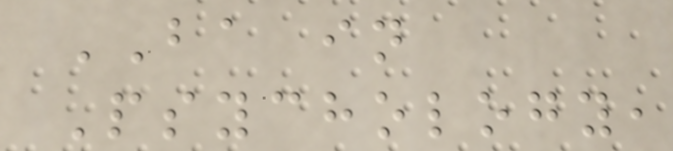BA in
Psychology,
